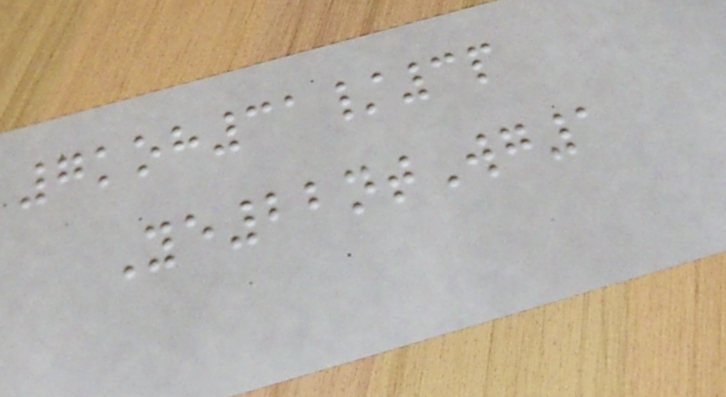7koh31/3p
Ye22ntWg1
